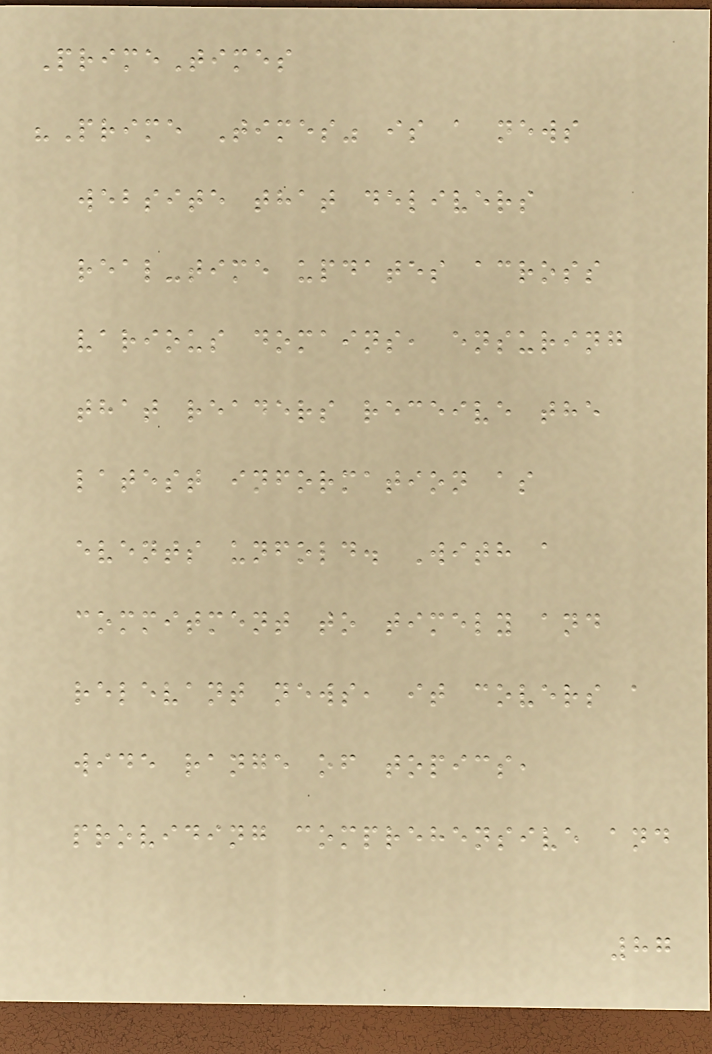PrimeTimes
"Prime Times" is a news
website that delivers
real-time updates across
various domains, ensuring
that readers receive the
latest information as
events unfold. With a
commitment to timely and
relevant news, it covers a
wide range of topics,
providing comprehensive and
87
